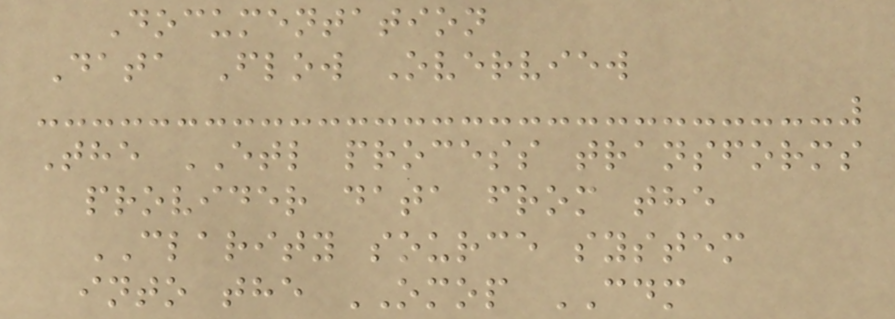Documentation
Data Flow Overview
The ETL process transforms
provider data from the
CLARITY source system
into the OMOP CDM
